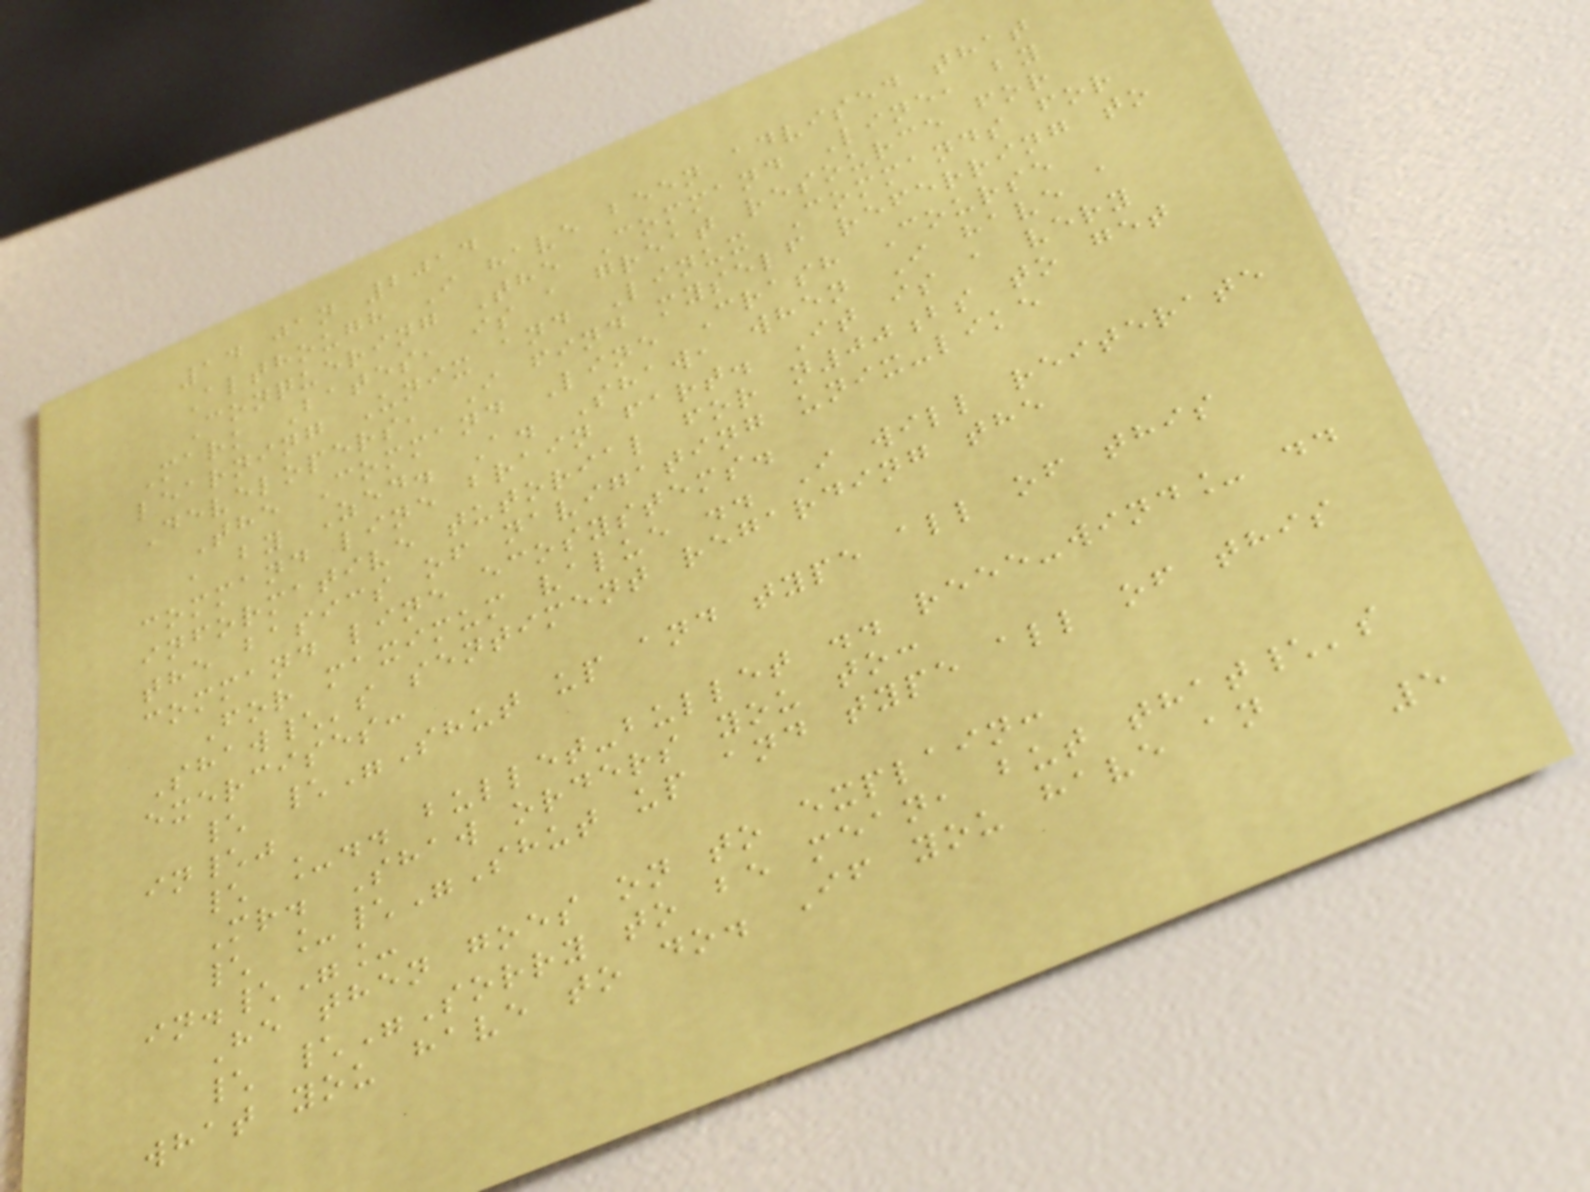14 jan 2014
Although I have been advised that
Conquering The Command Line, by
Mark Bates, is a great resource for
learning Unix and Linux Commands for
Developers, I find myself referring to
The Command Line Crash Course
, by Zed. A. Shaw, when I have a
command line brain fart. It is a very
informative tutorial for n00bs to get
the basics of navigating unix-like
command line ecosystems.
For maximum value .. I will reiterate
Shaw\'s sentiment regarding the
exercises:
\ \"Shut up and type all of this
in\"
\ _.. bullet-bullet .. reee-wind_ ..
Mr. Shaw orders you to:
\ _\"Shut up and type all of this
in.\"_
He then goes on to explain:
\ \"Sorry to be mean, but that\'s
what you have to do. If you have an
5
